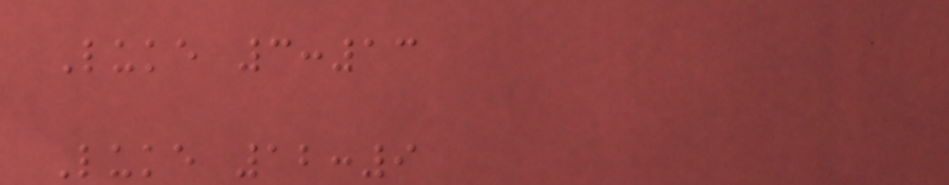Luke 3:13
Luke 12:9
